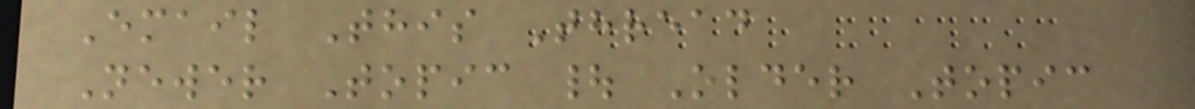Email This Thread
Newer Topic | Older Topic
